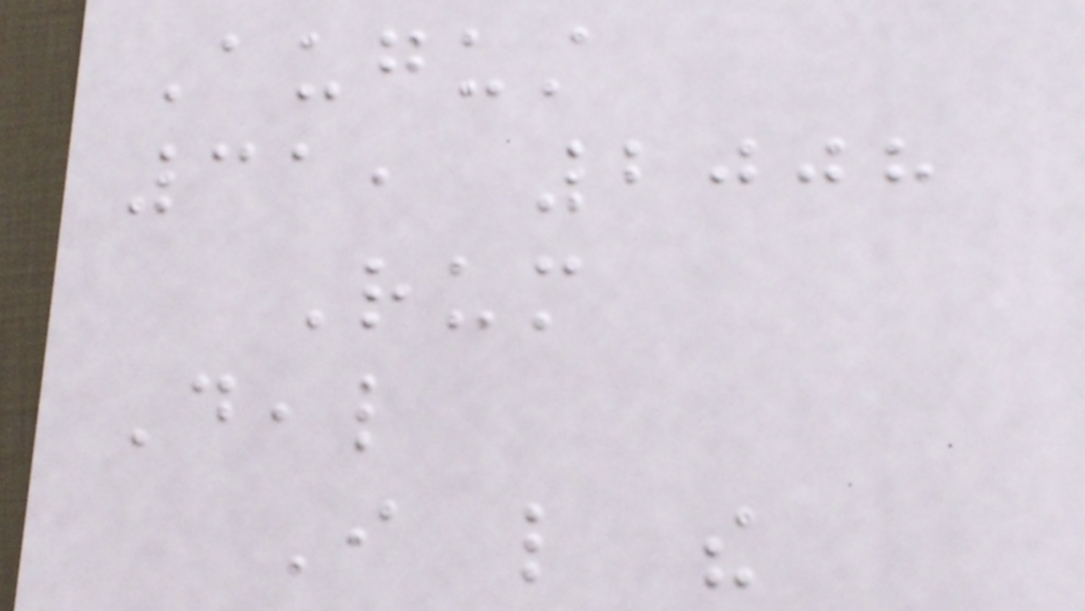August
31, 2008
Rum
Deal
I like the
